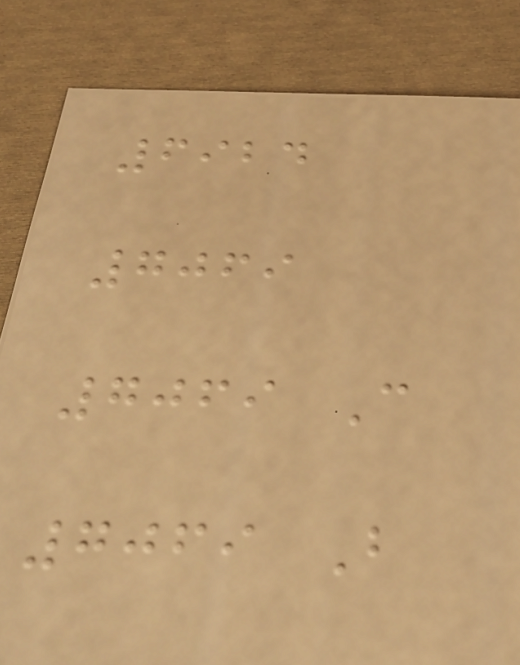6924
7069
7069 C
7069 B
